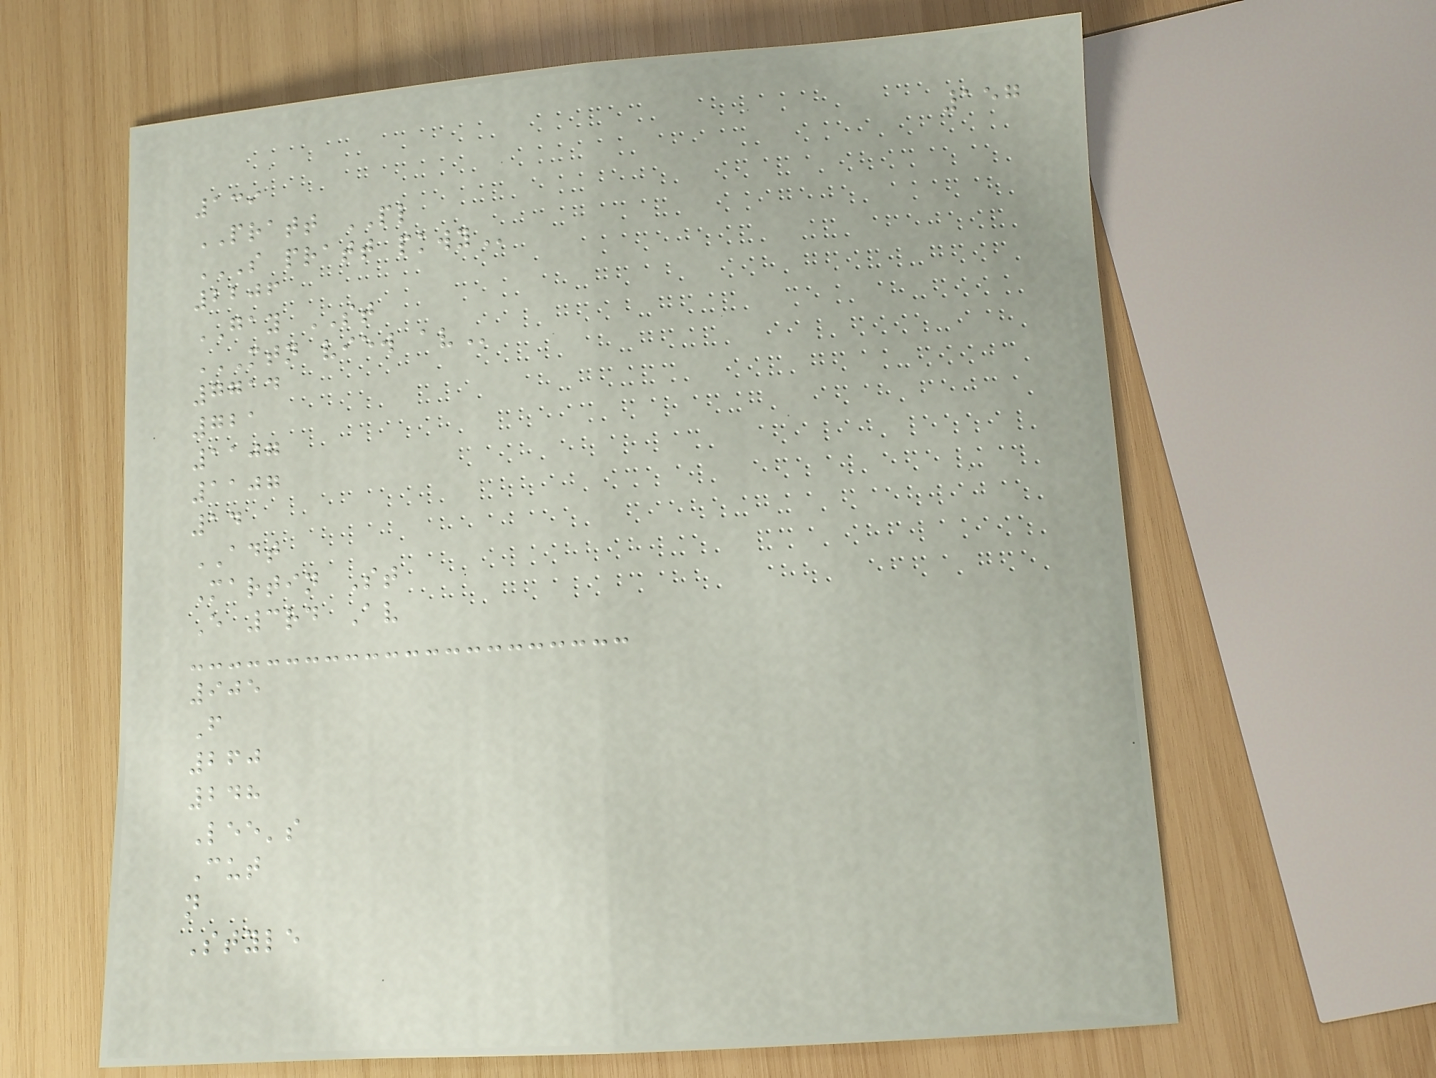157
139
PRATT PL
S PRATT PKWY
2206
GAY ST
MTN VIEW AV
7714
721
1107
1107
14
ADT
Martin St
E 3rd Av
905
F
260
248
Lee's
Cut
n
Style
